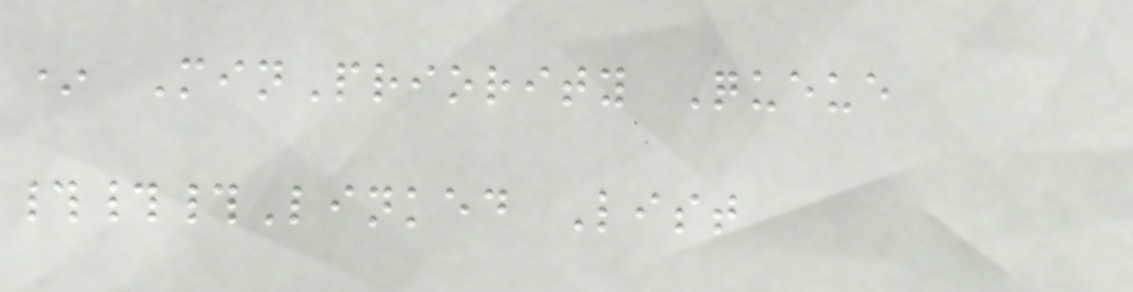* MinPriority Queue
###Linked List
